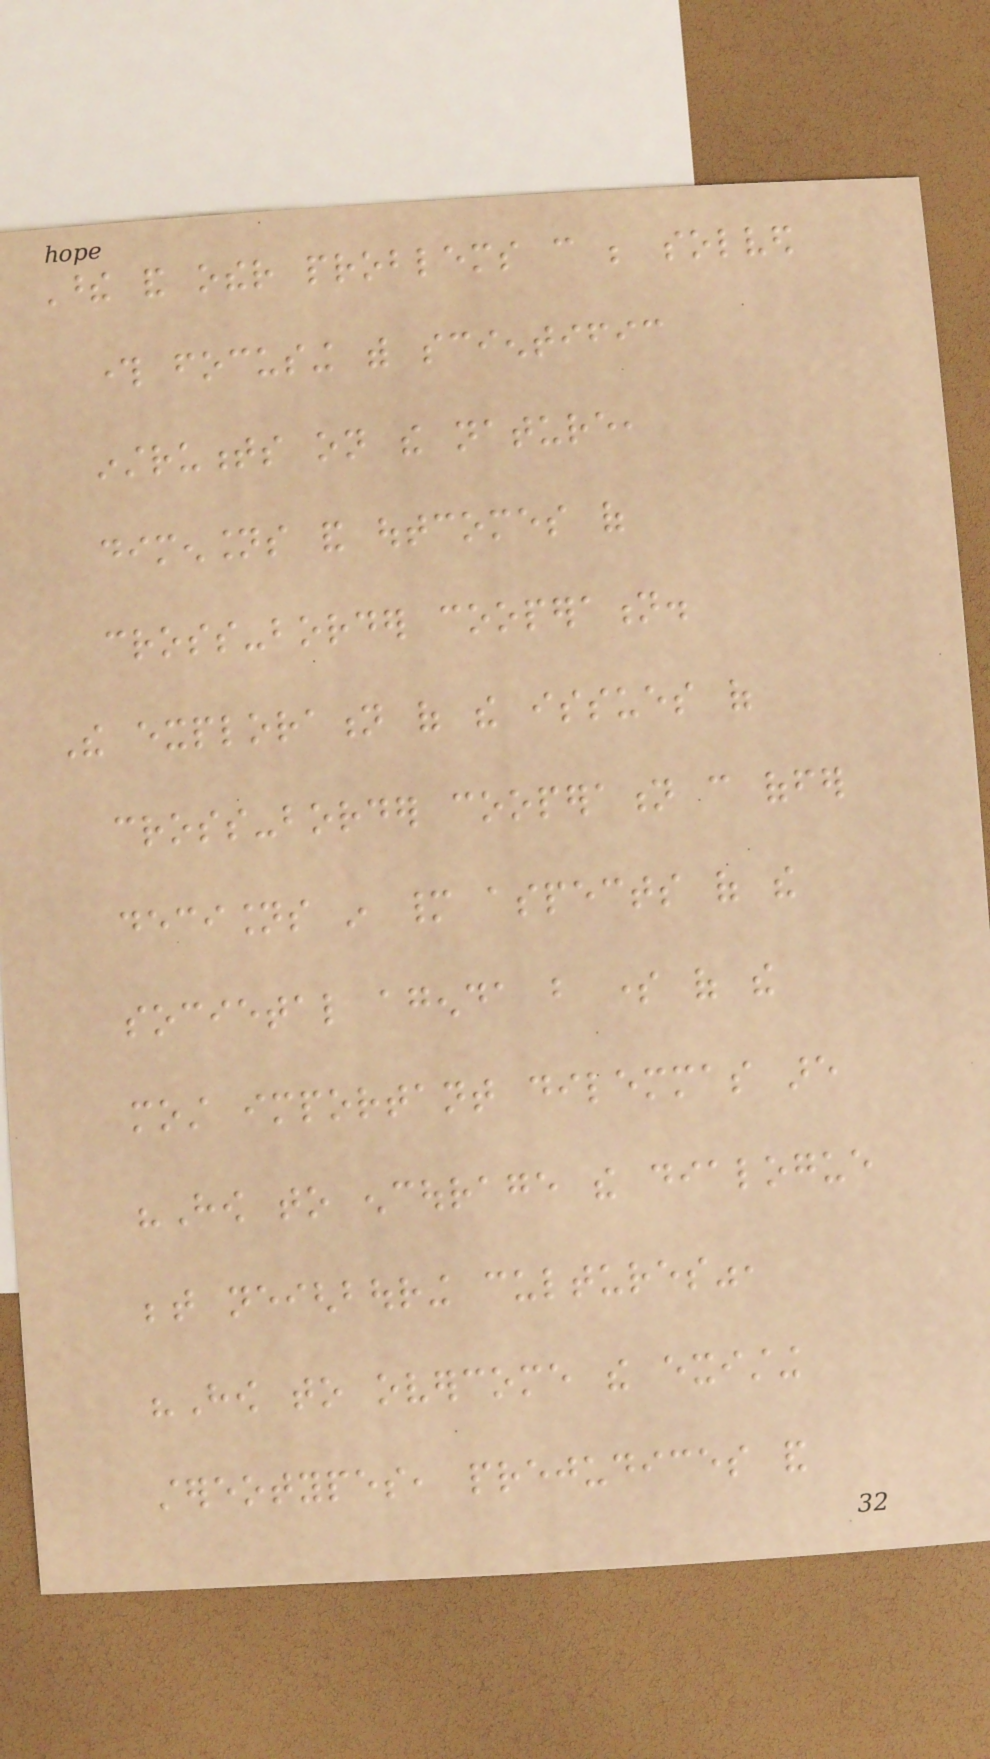These and other problems can be solved
through focusing with scientific
instruments on the nature,
dimensions and outcomes of
cross-border cooperation.
The exploration of the issues of
cross-border cooperation can offer
decisions in many aspects of the
societal agenda but some of the
most important dilemmas are
"How to encourage the dialogue
between neighbouring cultures",
"How to overcome the existing
stereotypes, prejudices and
